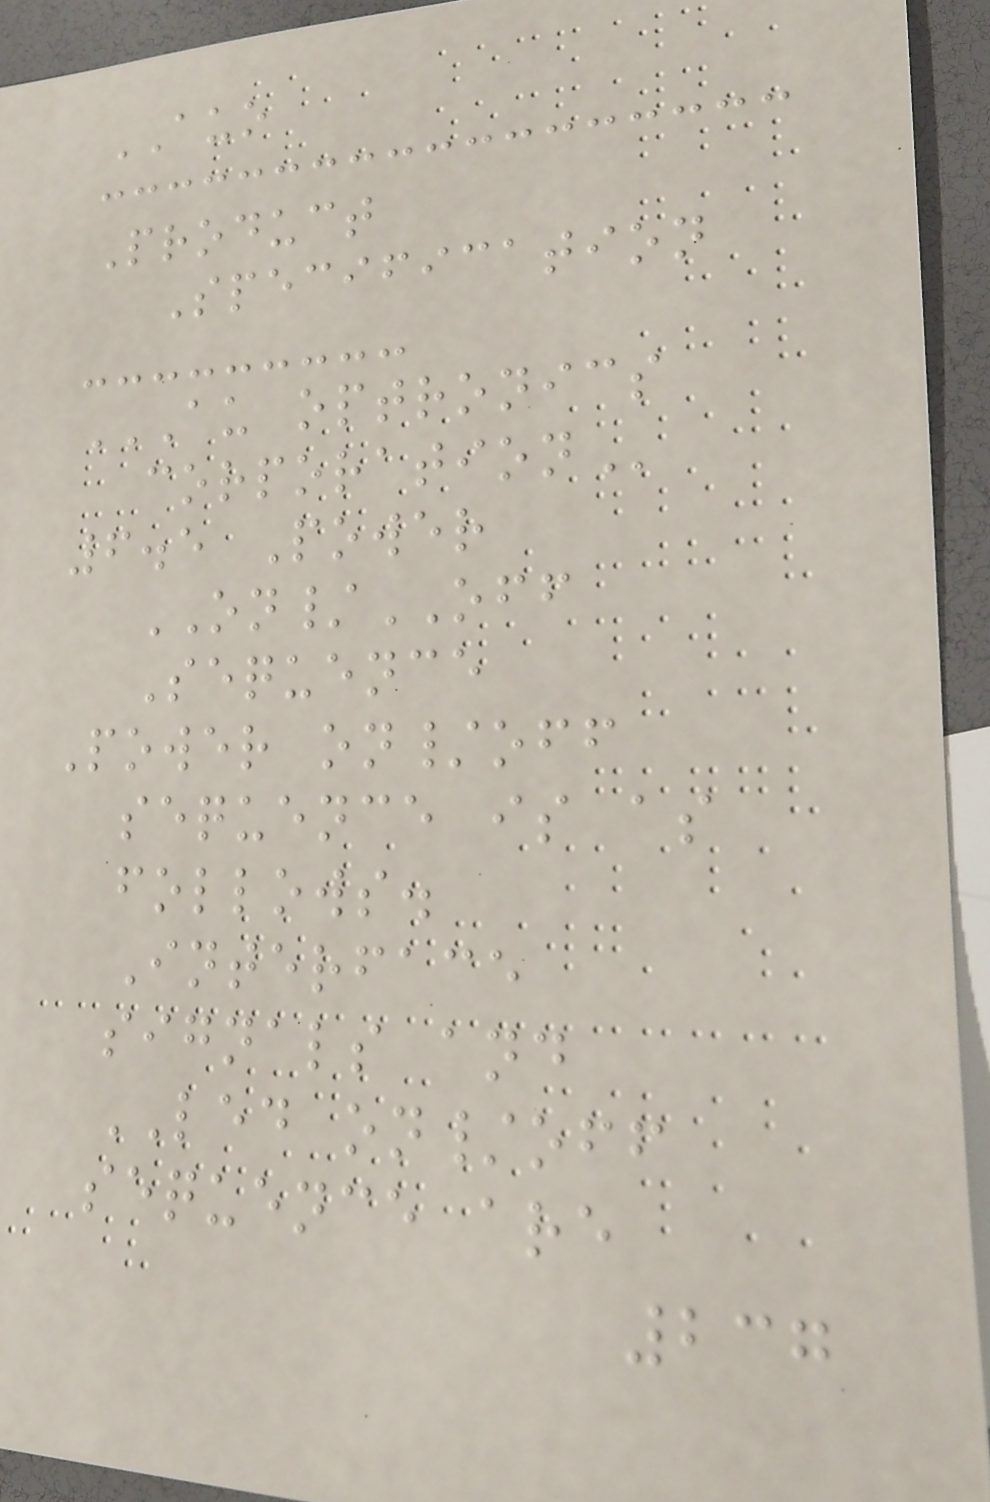AUO
Product
Specification
AU OPTRONICS
CORPORATION
6.5 Power
ON/OFF
Sequence
Power on/off
sequence is as
follows.
Interface
signals and
LED on/off
sequence are
237
